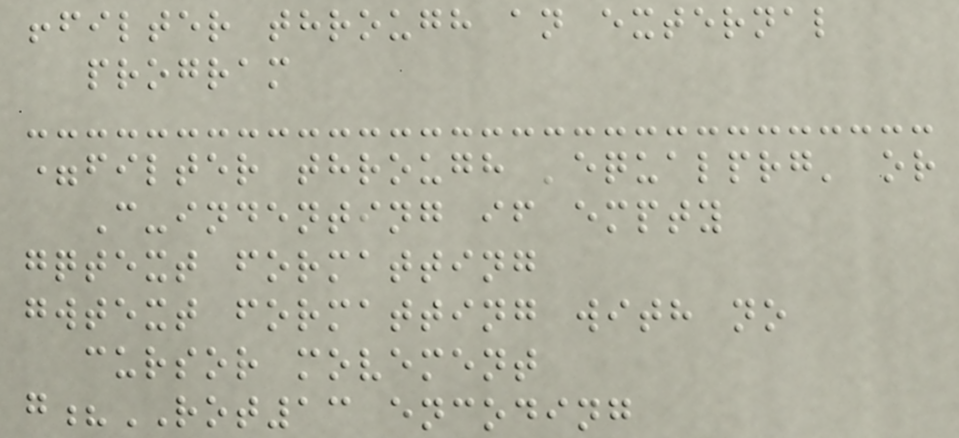!filter through an external
program
=filter through 'equalprg' or
C-indenting if empty
gqtext formatting
gwtext formatting with no
cursor movement
g?ROT13 encoding
